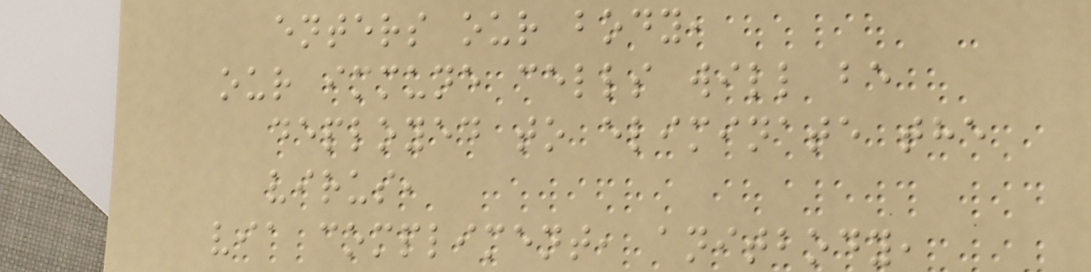enters our body,
our immune cells will be
deployed to eliminate the
virus,
via compliment, anitbody,
